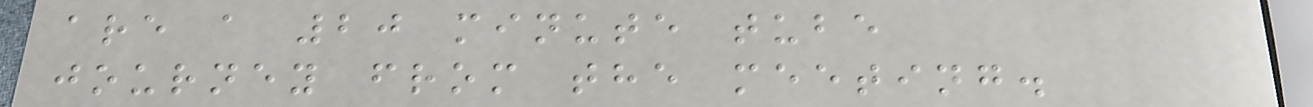are a 20 minute tube
journey from the meeting.
